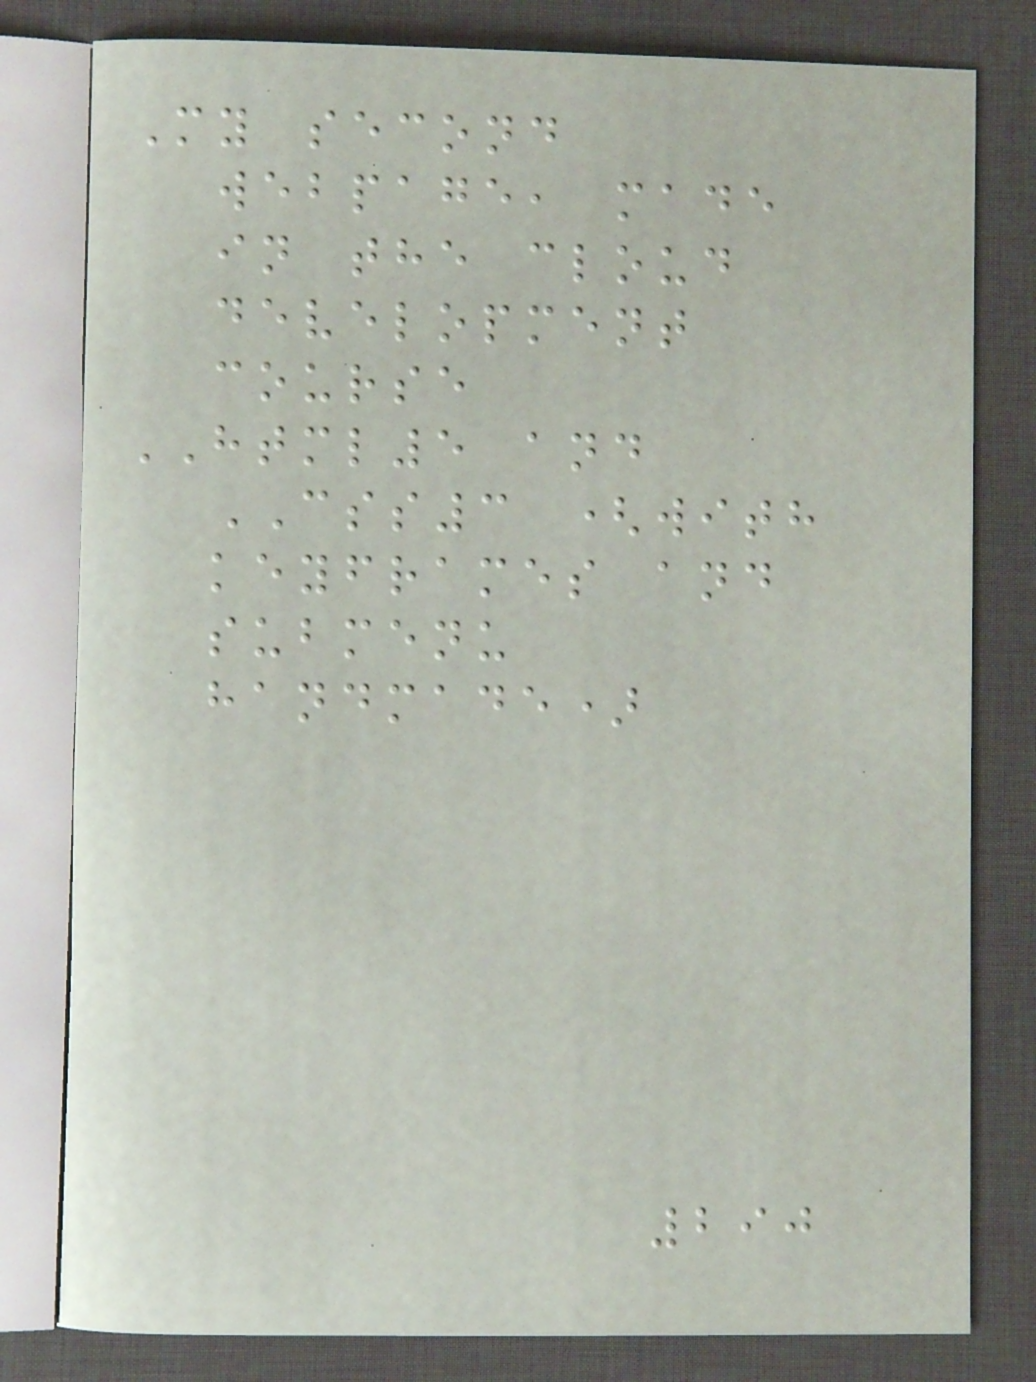My second
webpage, made
in the cloud
development
course
HTML5 and
CSS3 (with
keyframes and
submenu
handmade)
290
